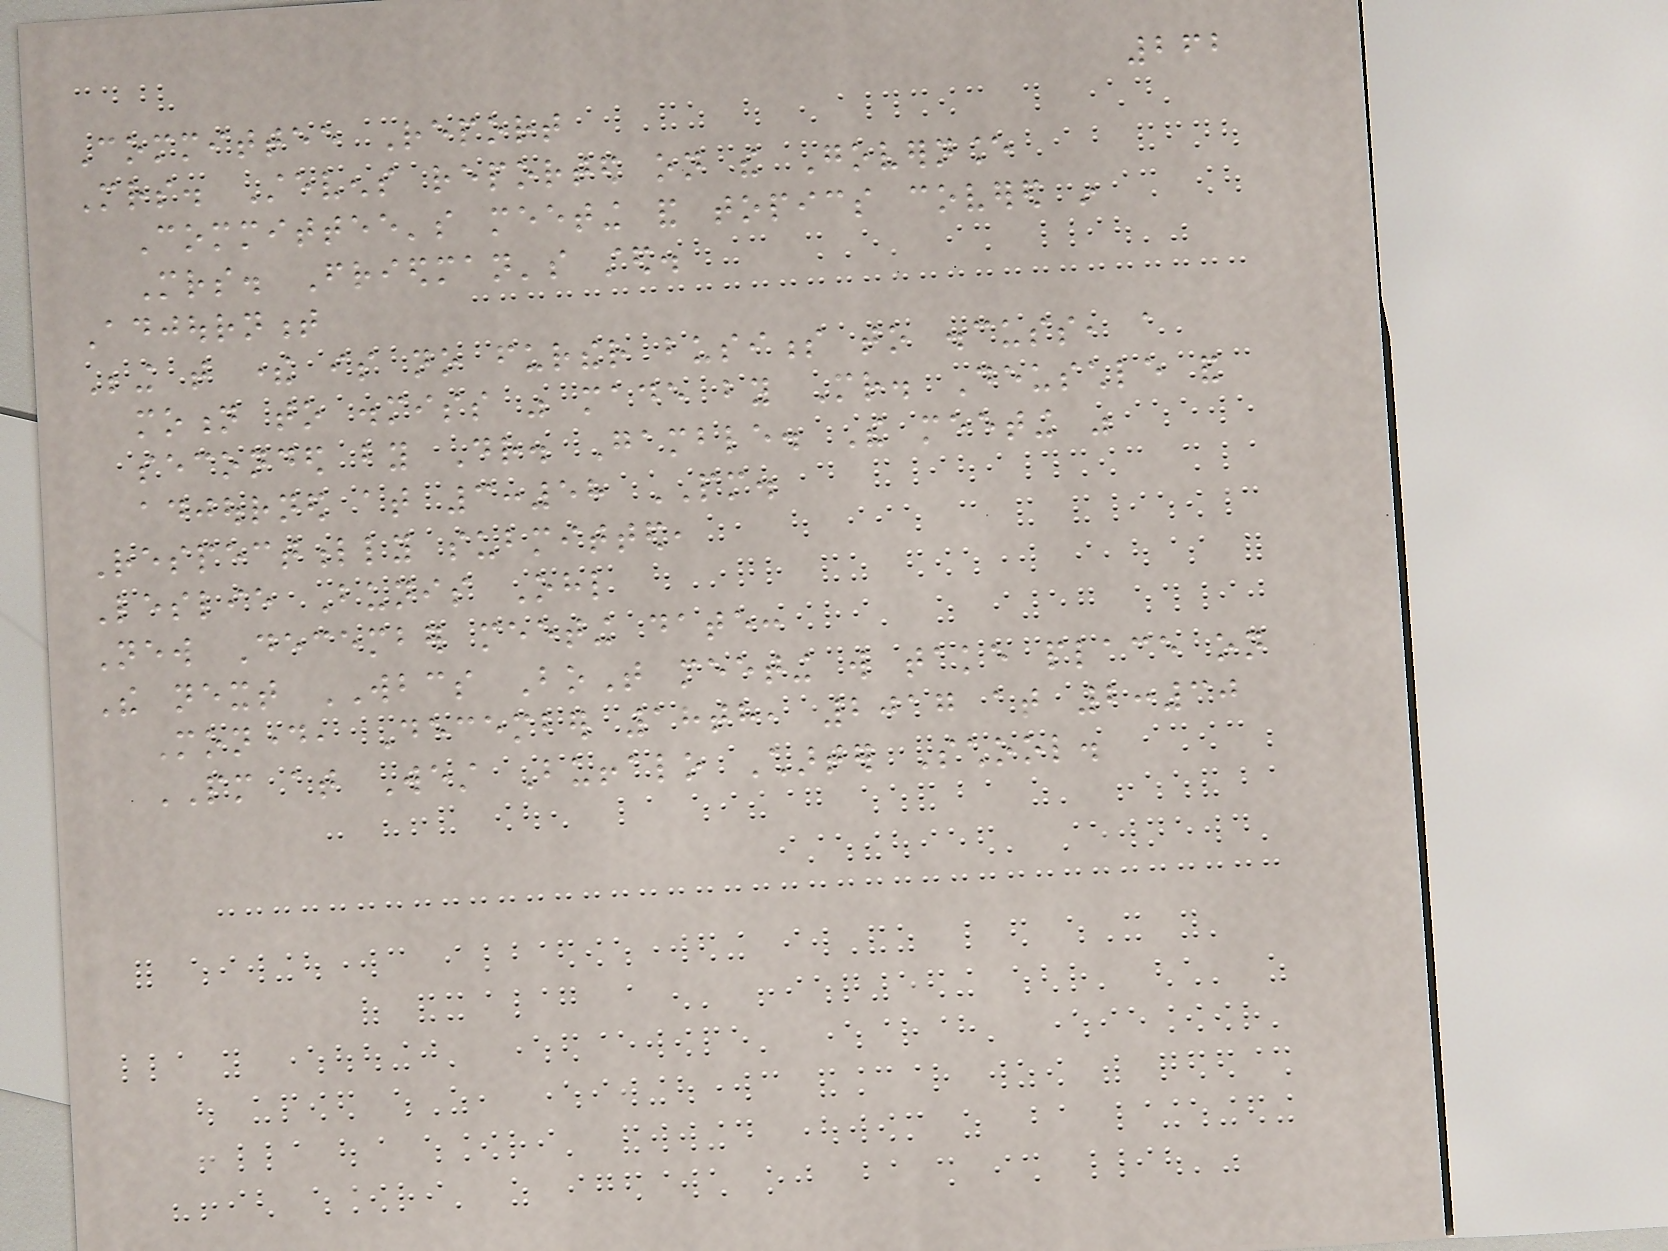262
Committee Report
Mrs. Stevens reported on the Governance
Committee's meeting and topics covered in
Mrs. Friedman's sted.
Adjournment
Being that there is no further business to discuss, a
motion to dismiss was made by Mr. Deuschle and
seconded by Dr. Gamble. The meeting was
adjourned at 3:58 PM.
Respectfully submitted,
Leslie Bunis Ohl
New December meeting date:
The next WBCS BoT meeting will take place on
Monday, December 18th, 2017 at 2:30
PM at West Buffalo Charter School.
